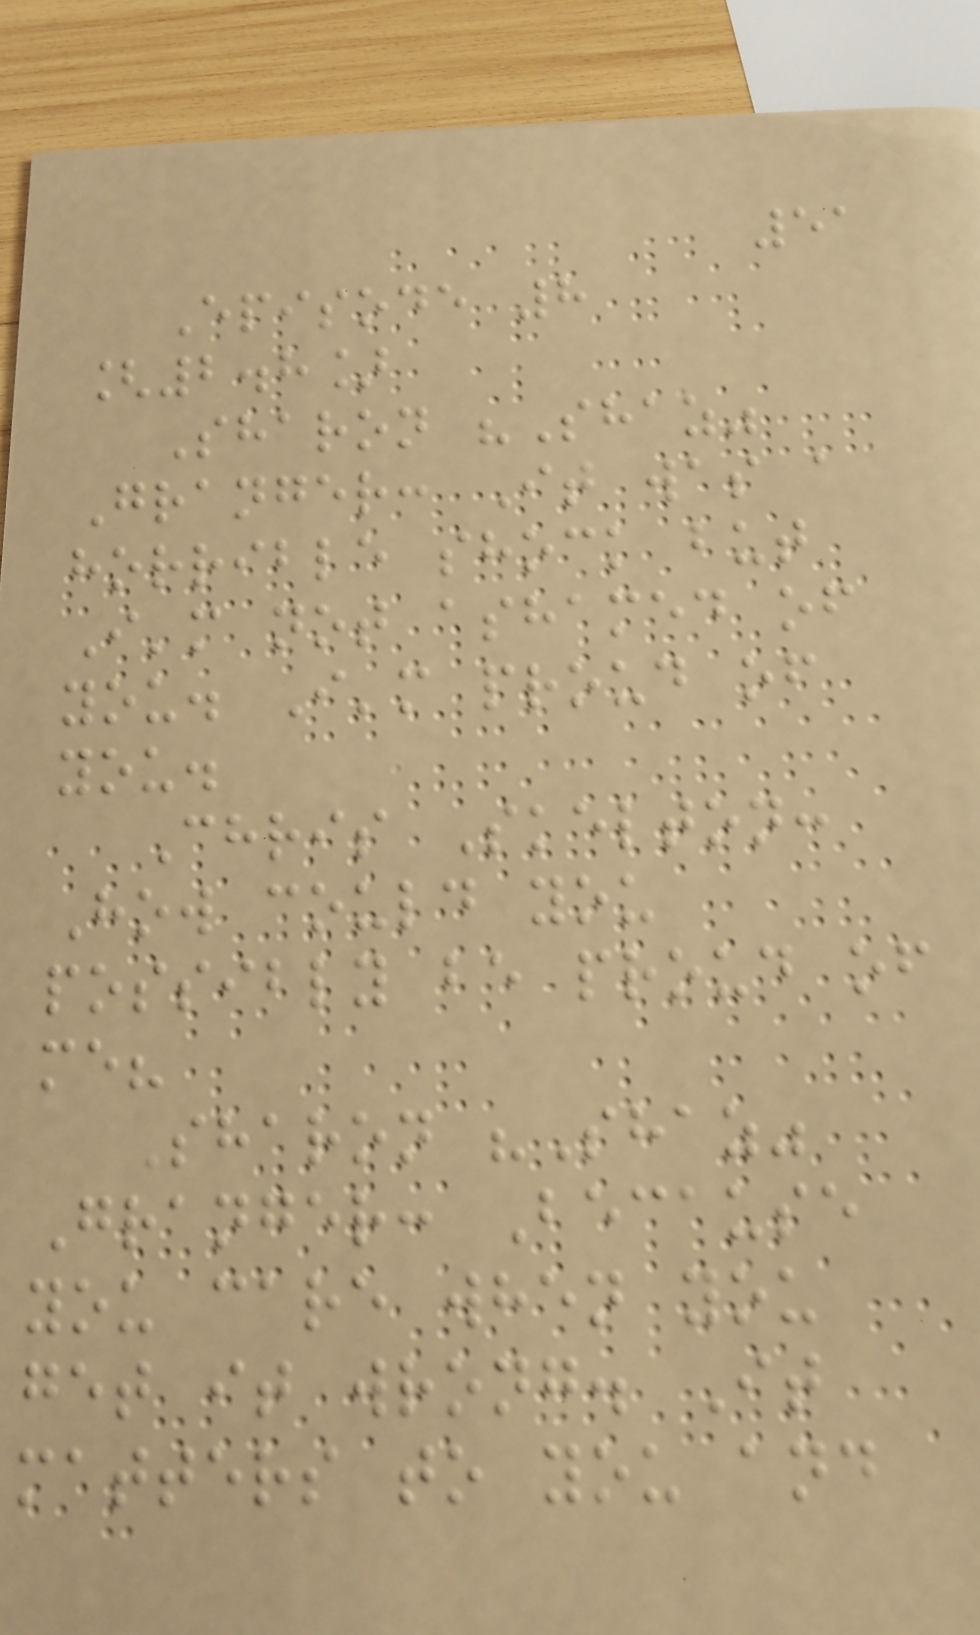51
Episode 8
[2.8]
Sharon "Shaz"
Granger: It was a
horrible shock but
I'm not ashamed of
you. I'm proud of
you.
Chris Skelton:
How could you
possibly be proud of
me?
Sharon "Shaz"
Granger: Because
you care when you
get it wrong. It
matters to you and
